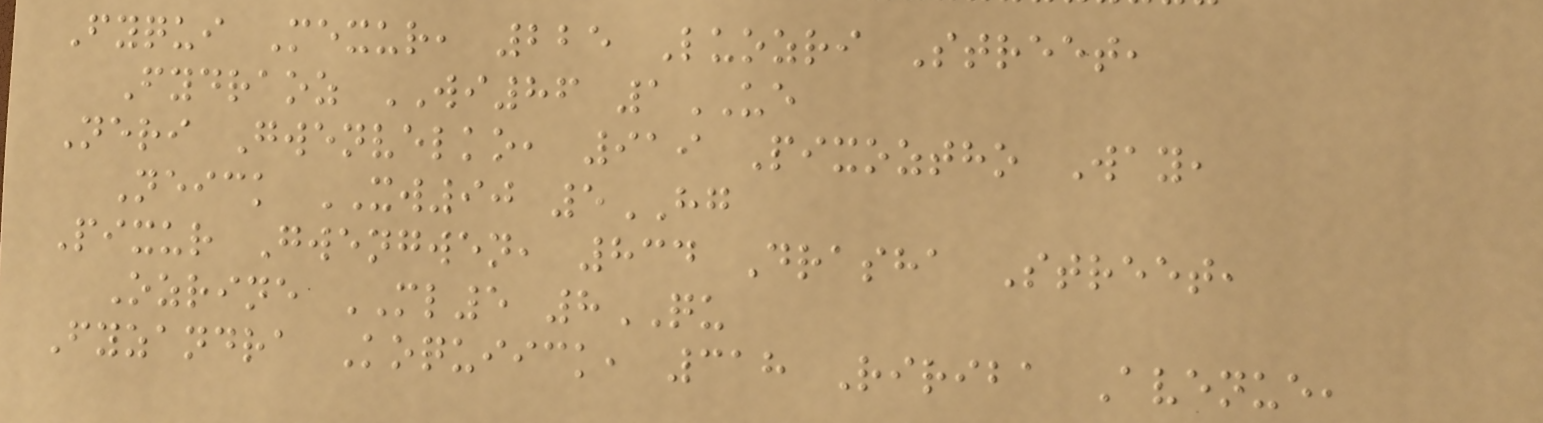Fyqui Mexur, 225 Luozri Street,
Fydraoz WI86 1UE
Neri Gwenvelko, 919 Pixoztho Way,
Neick XW90 5HG
Pixur Gwengwen, 834 Drasha Street,
Ozrine ML5 8QU
Fyzandra Koquiick, 318 Ririba Avenue,
